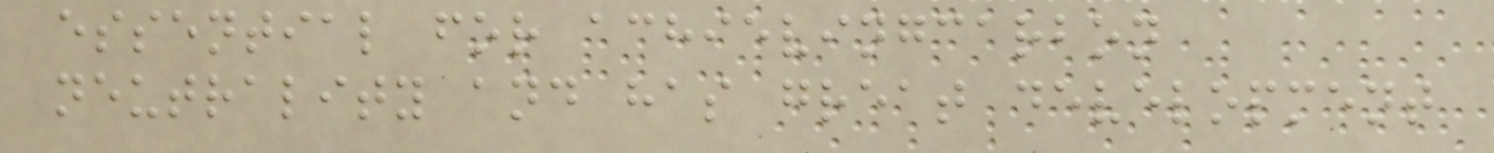essential for achievingcarbon
neutrality and has great development
